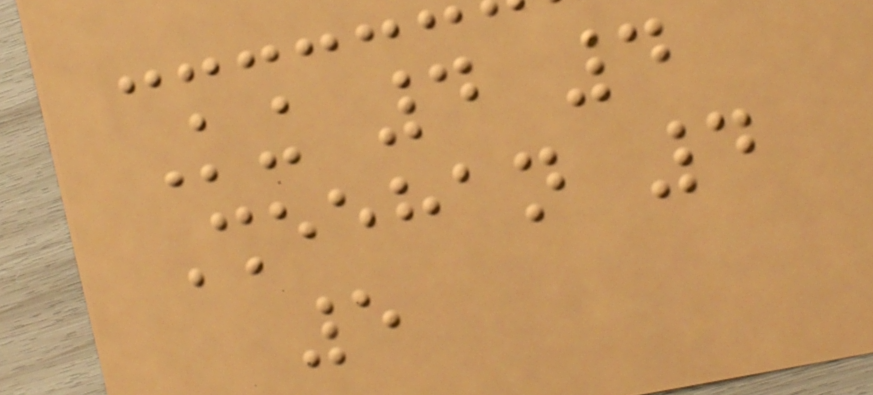King 4 4
Sheehan 4
5
